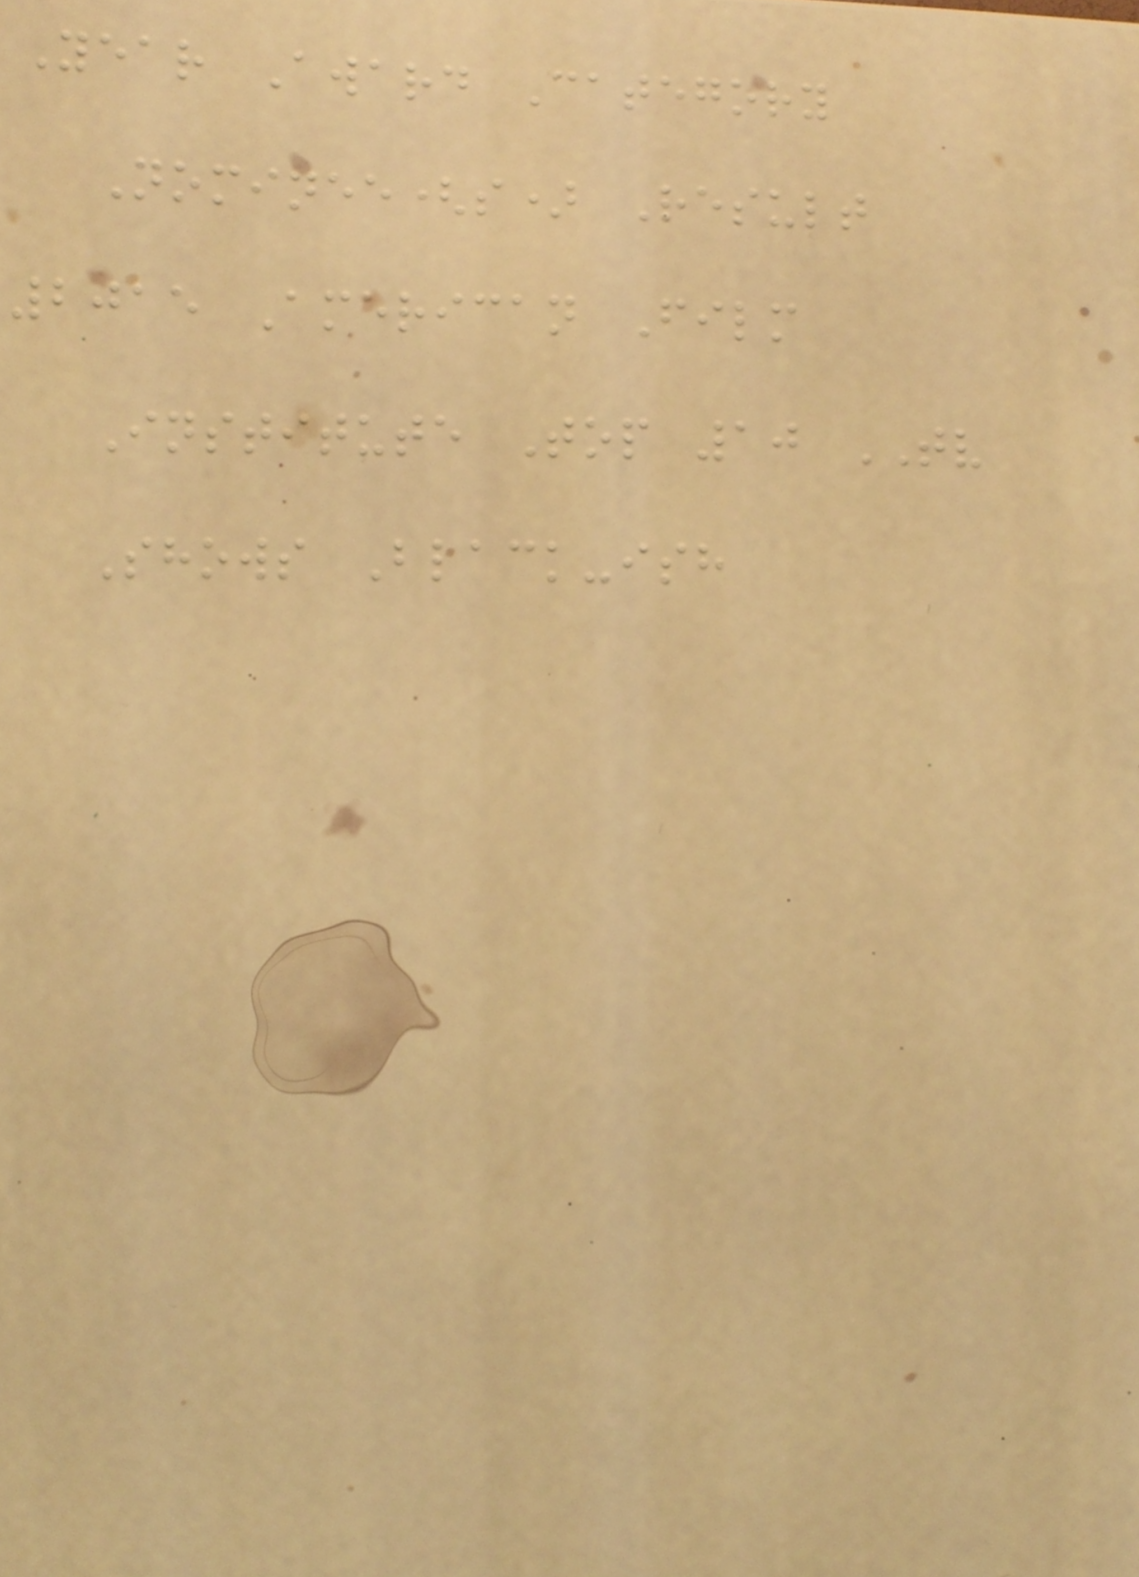Year Award Category
Nominee(s) Result
2015 American Film
Institute Top 10 TV
Shows Black-ish
